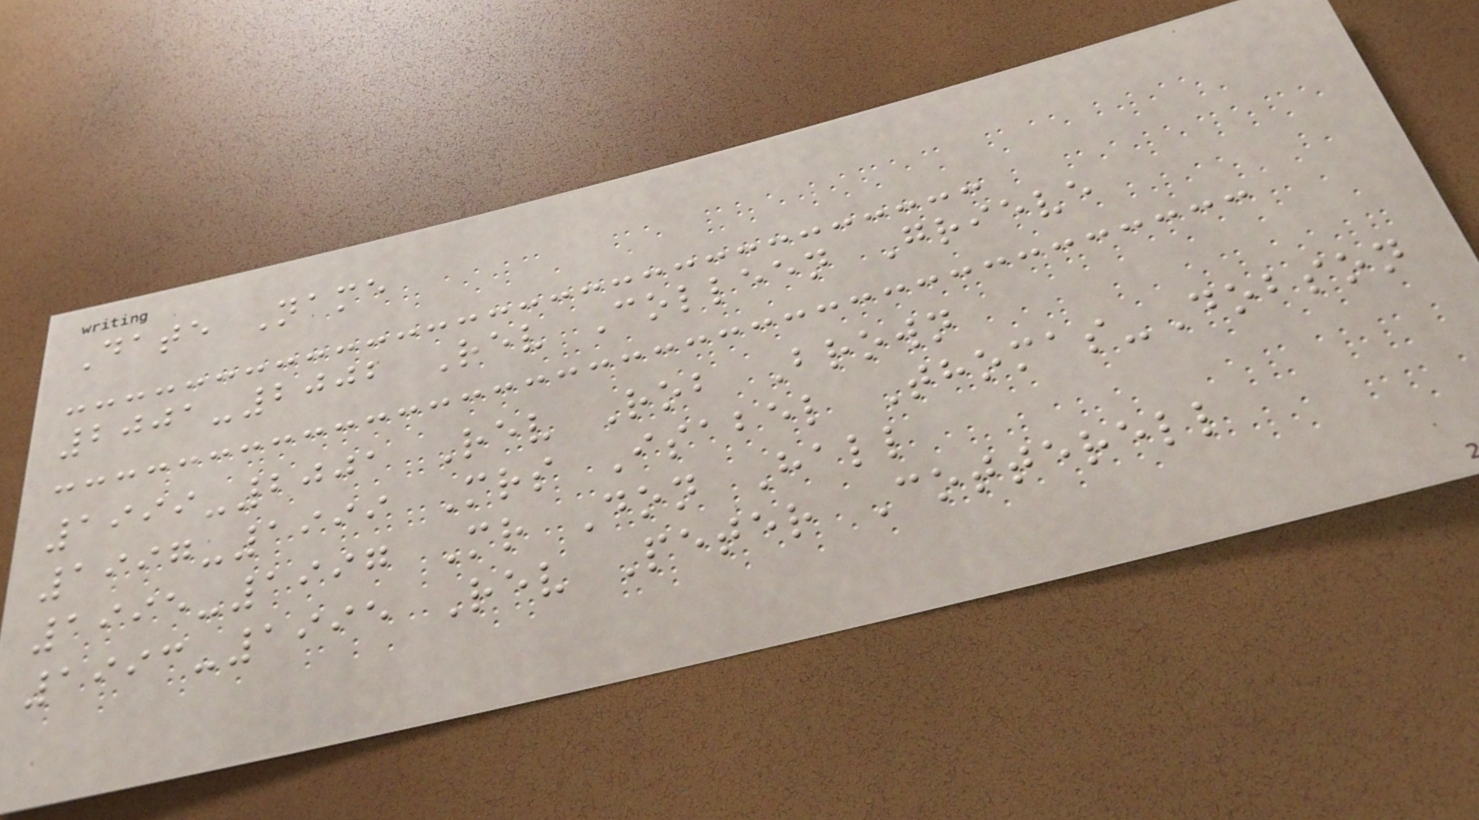Date Name
2001-2002 Rev Colleen Grieve
1999-2001 Rev Rob Brown
1997-1999 Mrs Isabel Thomas-Dobson
1995-1997 Mr Don Hall
1993-1995 Rev Peter Cotterell
